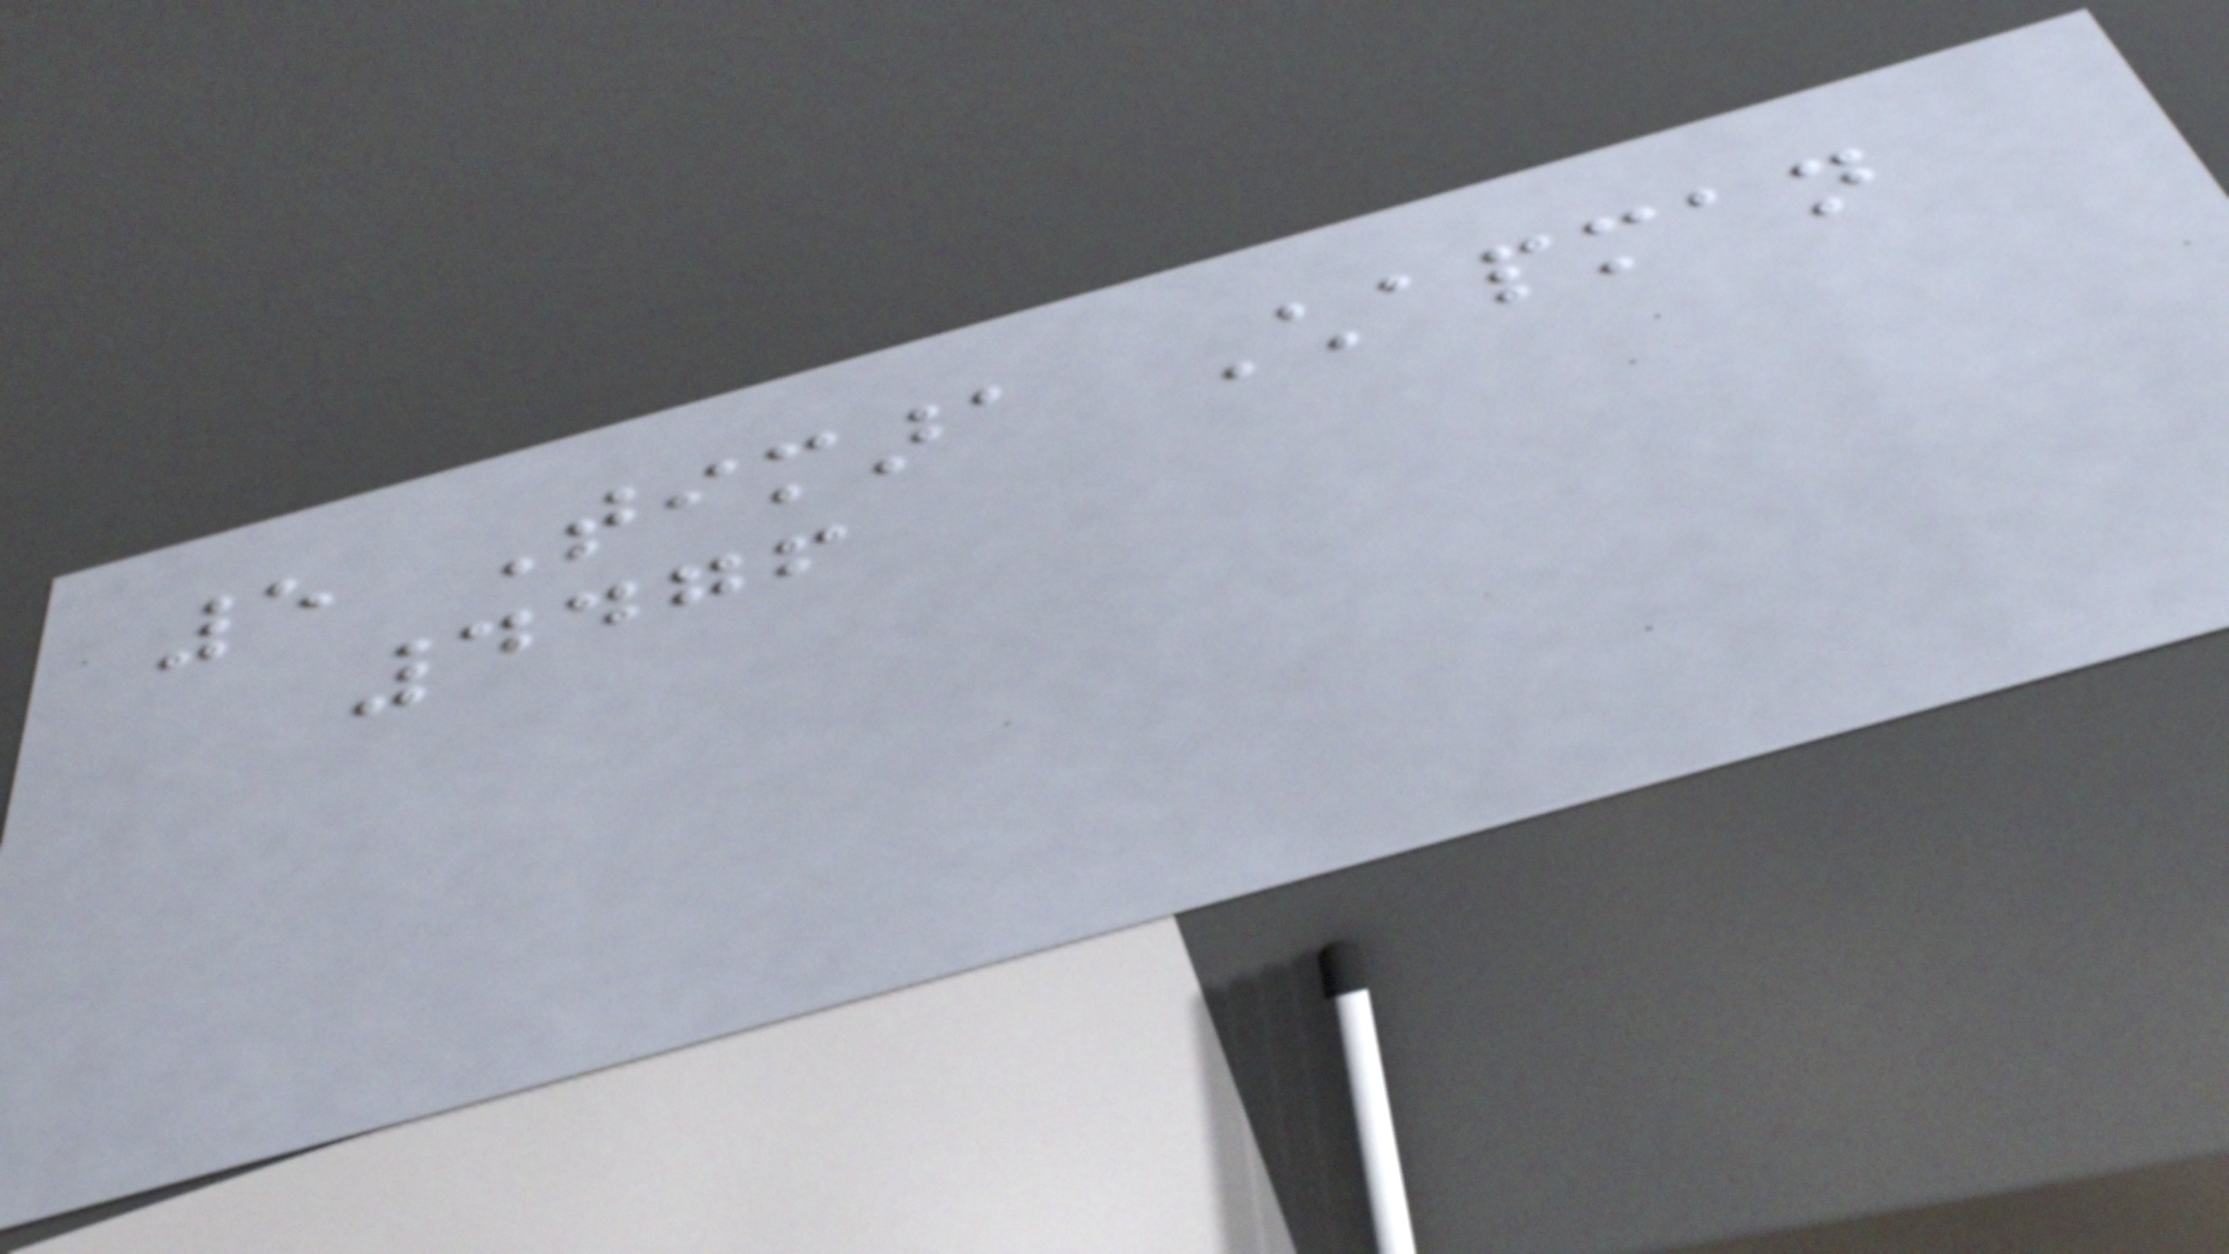5 Timara Chapman
4476
